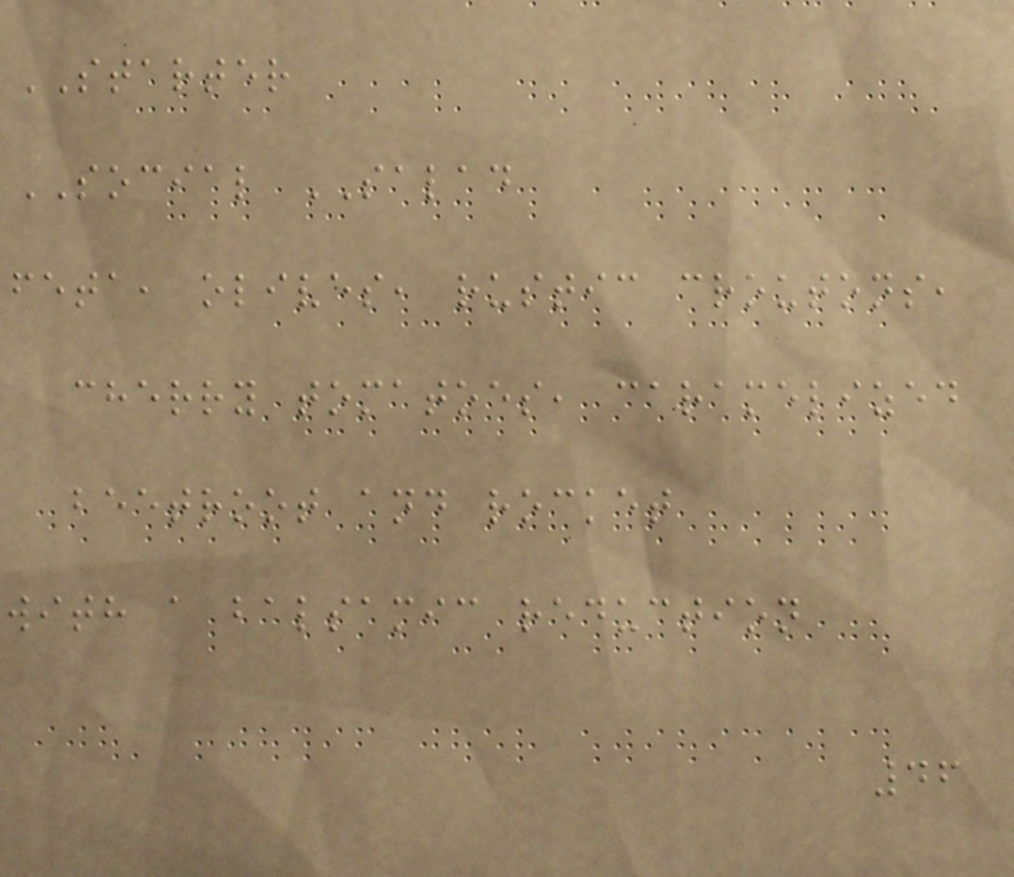STARTER
SOCIAL SALAD
feta, olives, rustic croutons,
cherry tomatoes, caramelized
beetroot and rocket
with a balsamic reduction
46
